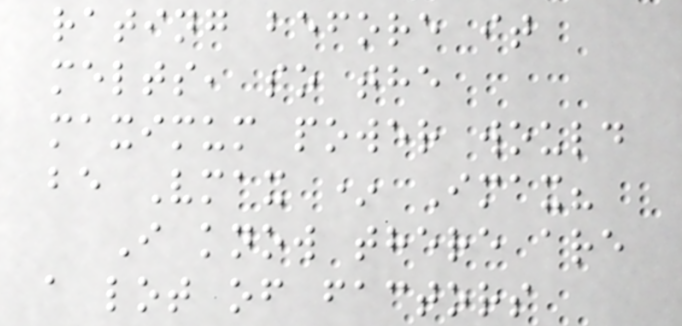rating before it
melts, so the
maximum power would
be Vmax * Imax?
I know there are
a lot of factors
